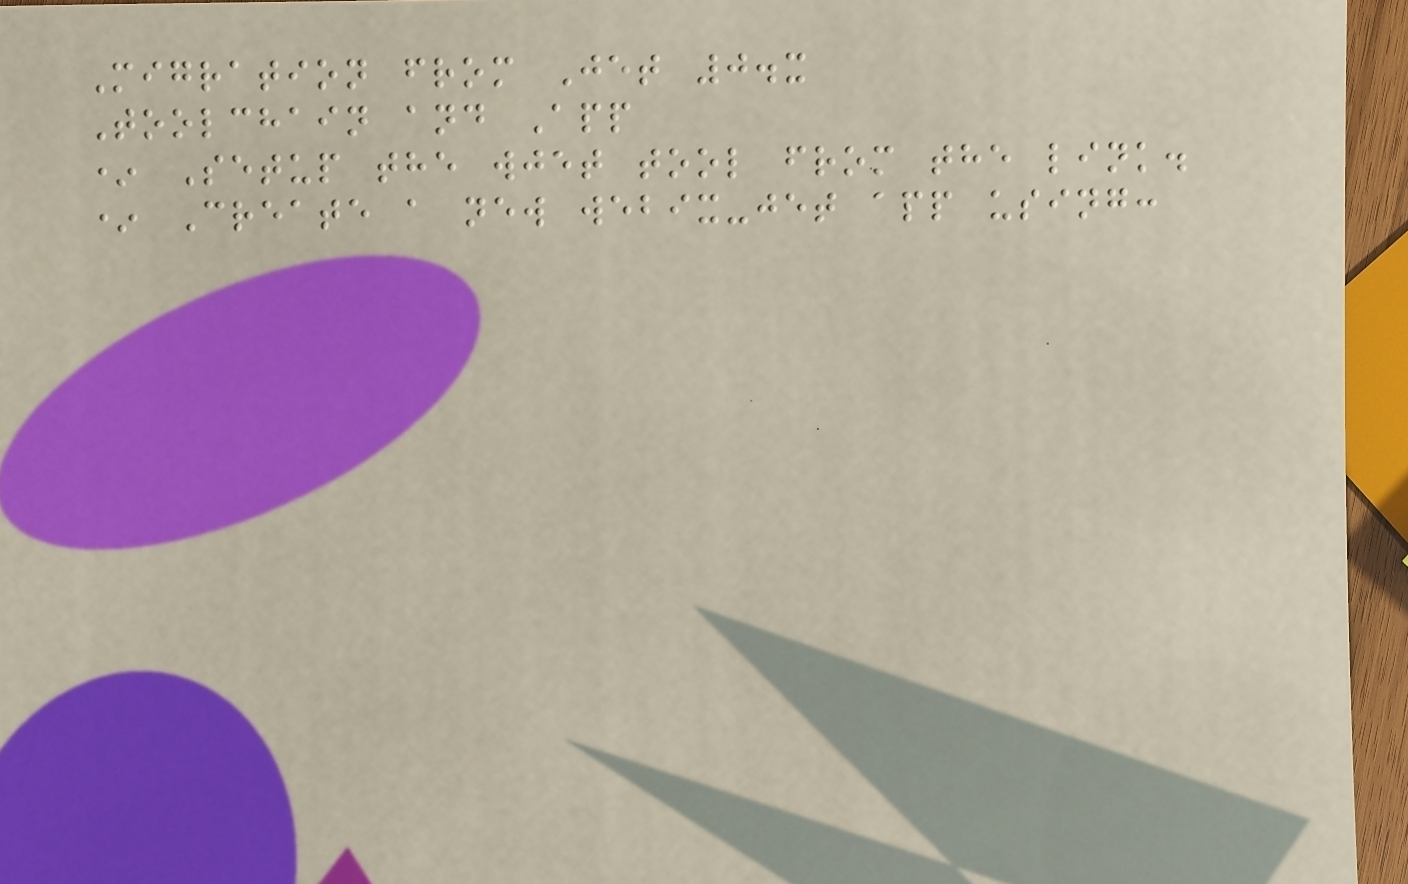Migration from Jet 0.x
Toolchain and App
* Setup the wjet tool from the link.
* Create a new webix-jet app using:
